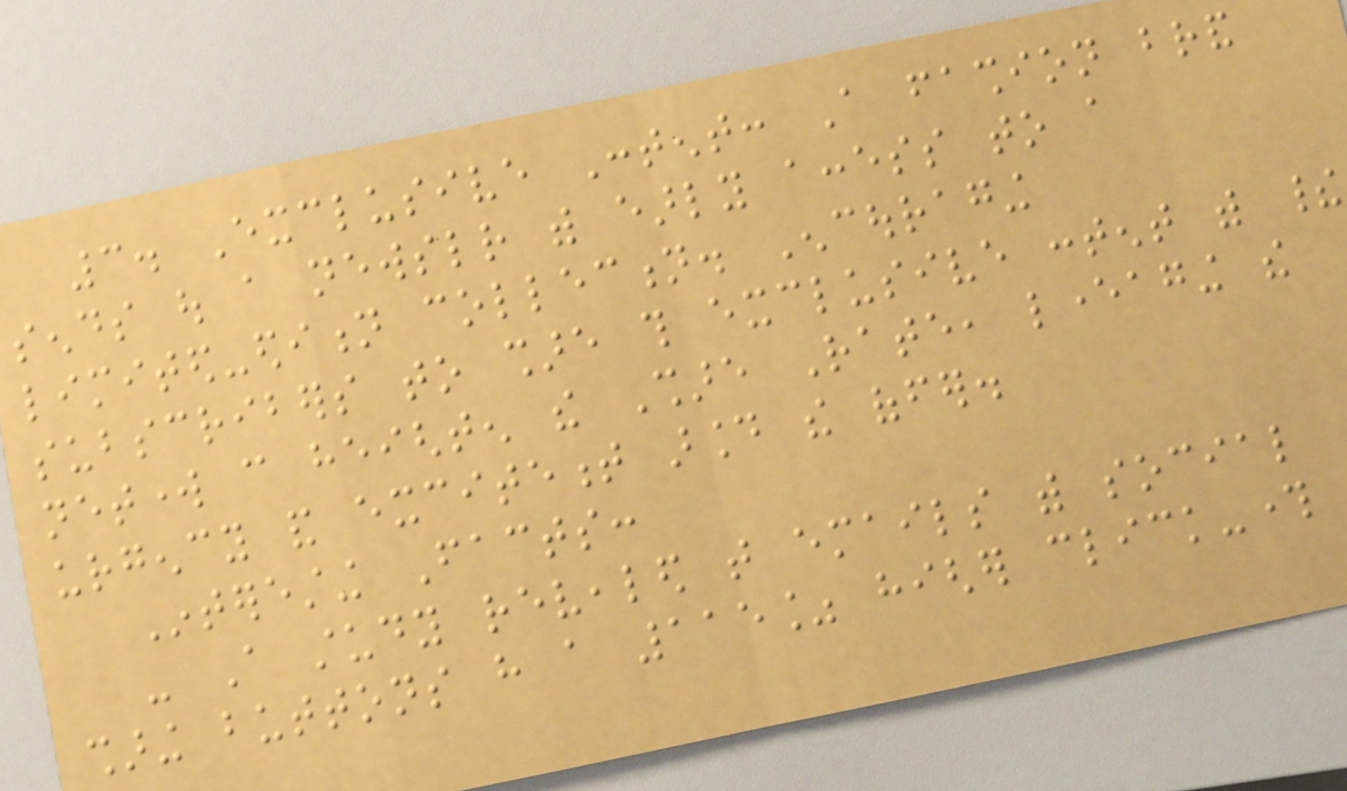3. Exclusive Content: A fashion brand
sends out a newsletter with early access to a
limited-edition collection. Encouraging
subscribers to share this exclusive content with their
network can heighten the Share Rate, leveraging the
urgency and excitement around the offer.
Interesting Facts:
- A study revealed that emails with social
sharing buttons have a 115% higher click-through
